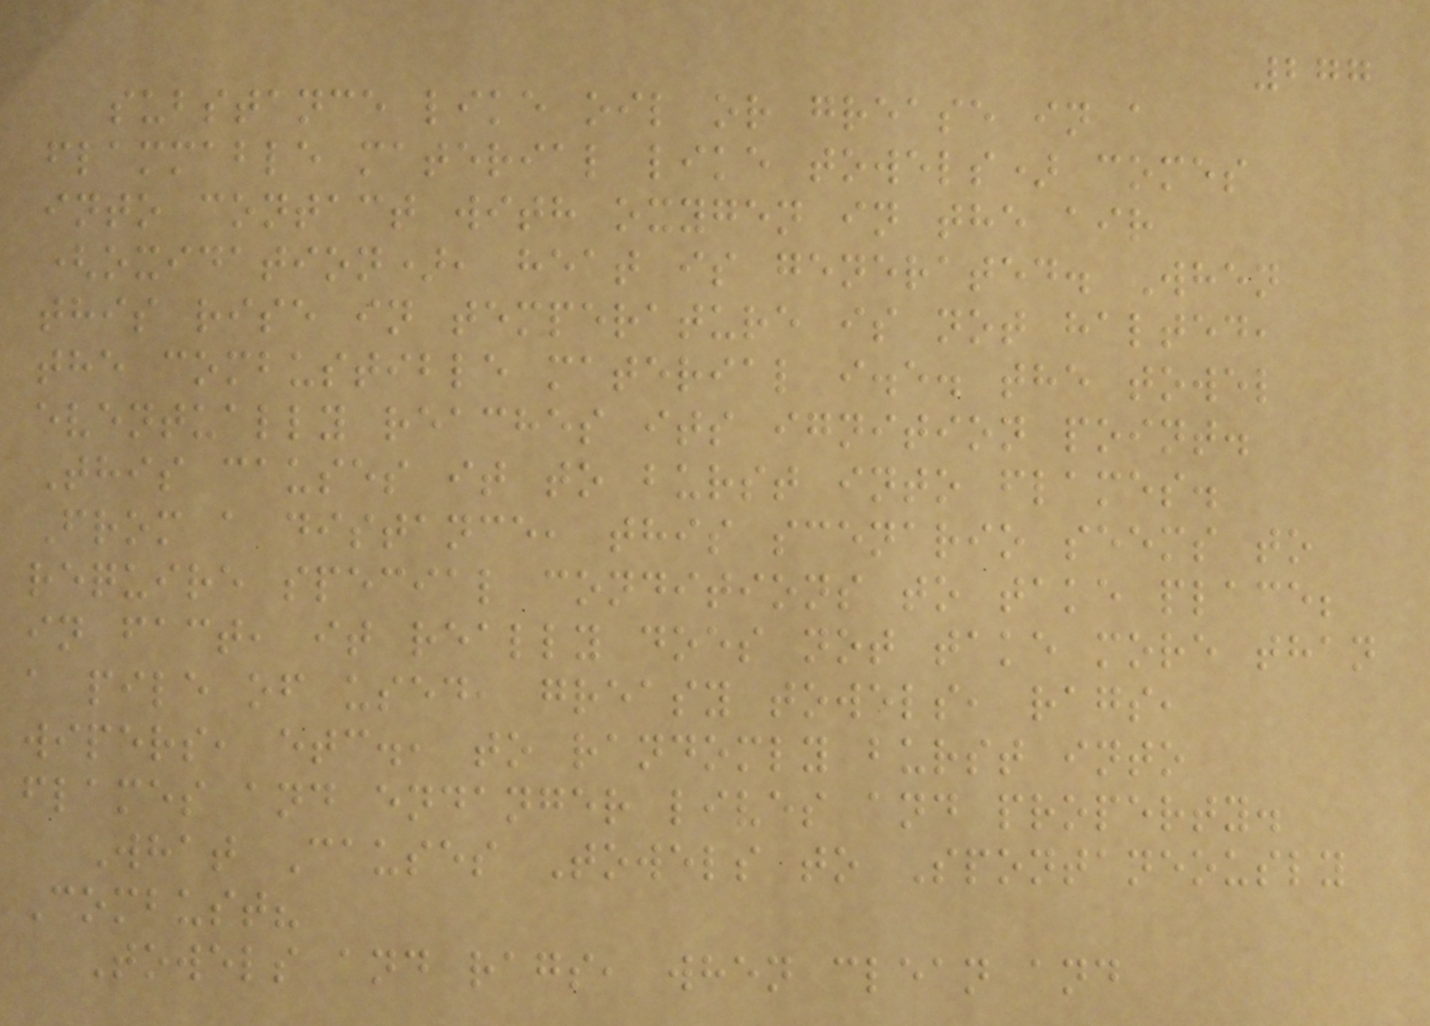277
substance like oil or grease in a
flammable material like towels) comes
into contact with oxygen in the air
(oxidation), heat is generated. When
this rise in temperature is not halted,
the combustible material i.e. the towel
eventually reaches its ignition point.
This causes it to burst into flames.
From a distance, this scenario seems to
require special conditions to take place;
in fact, it really does not take more than
a pile of used, greasy towels, rags,
wipers, etc., to randomly burst into
flames and endanger lives and property.
What Causes Towels to Spontaneously
Combust?
Towels and rags, when clean and
